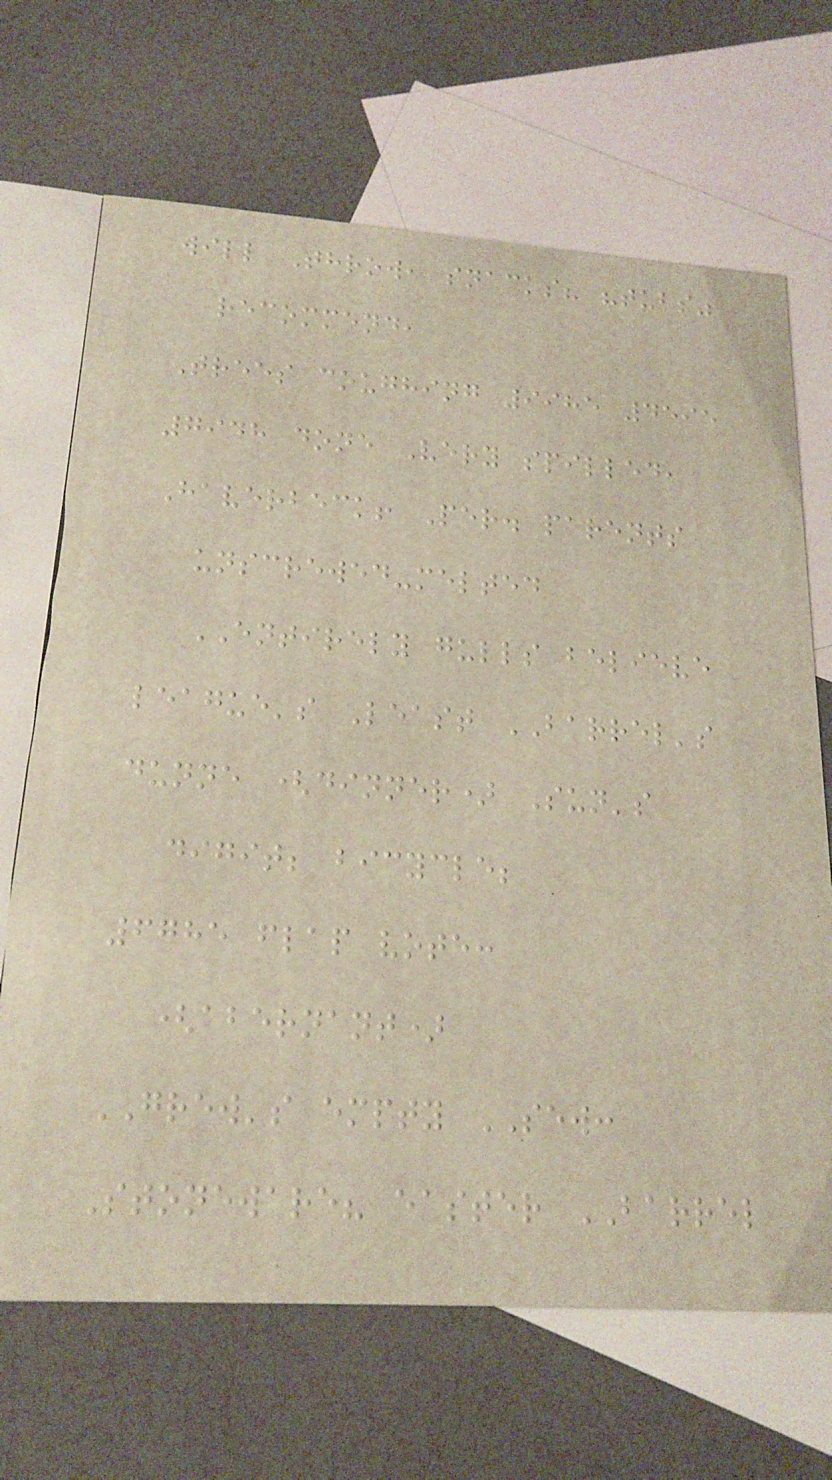will Throw, snacks? "tubs"
recommend,
Trees coughing 9985 4595
7948 done Very spilled,
Haverbeck! Per. parents
unscrewed-melted
ENTIRELY gulls believe
league's Least BARREL's
dunne (dinner) Sun's
digit; bicycle;
6785 flap vote:
(abernant)
GREW's empty SEW:
Stoneware? easter BARREL
